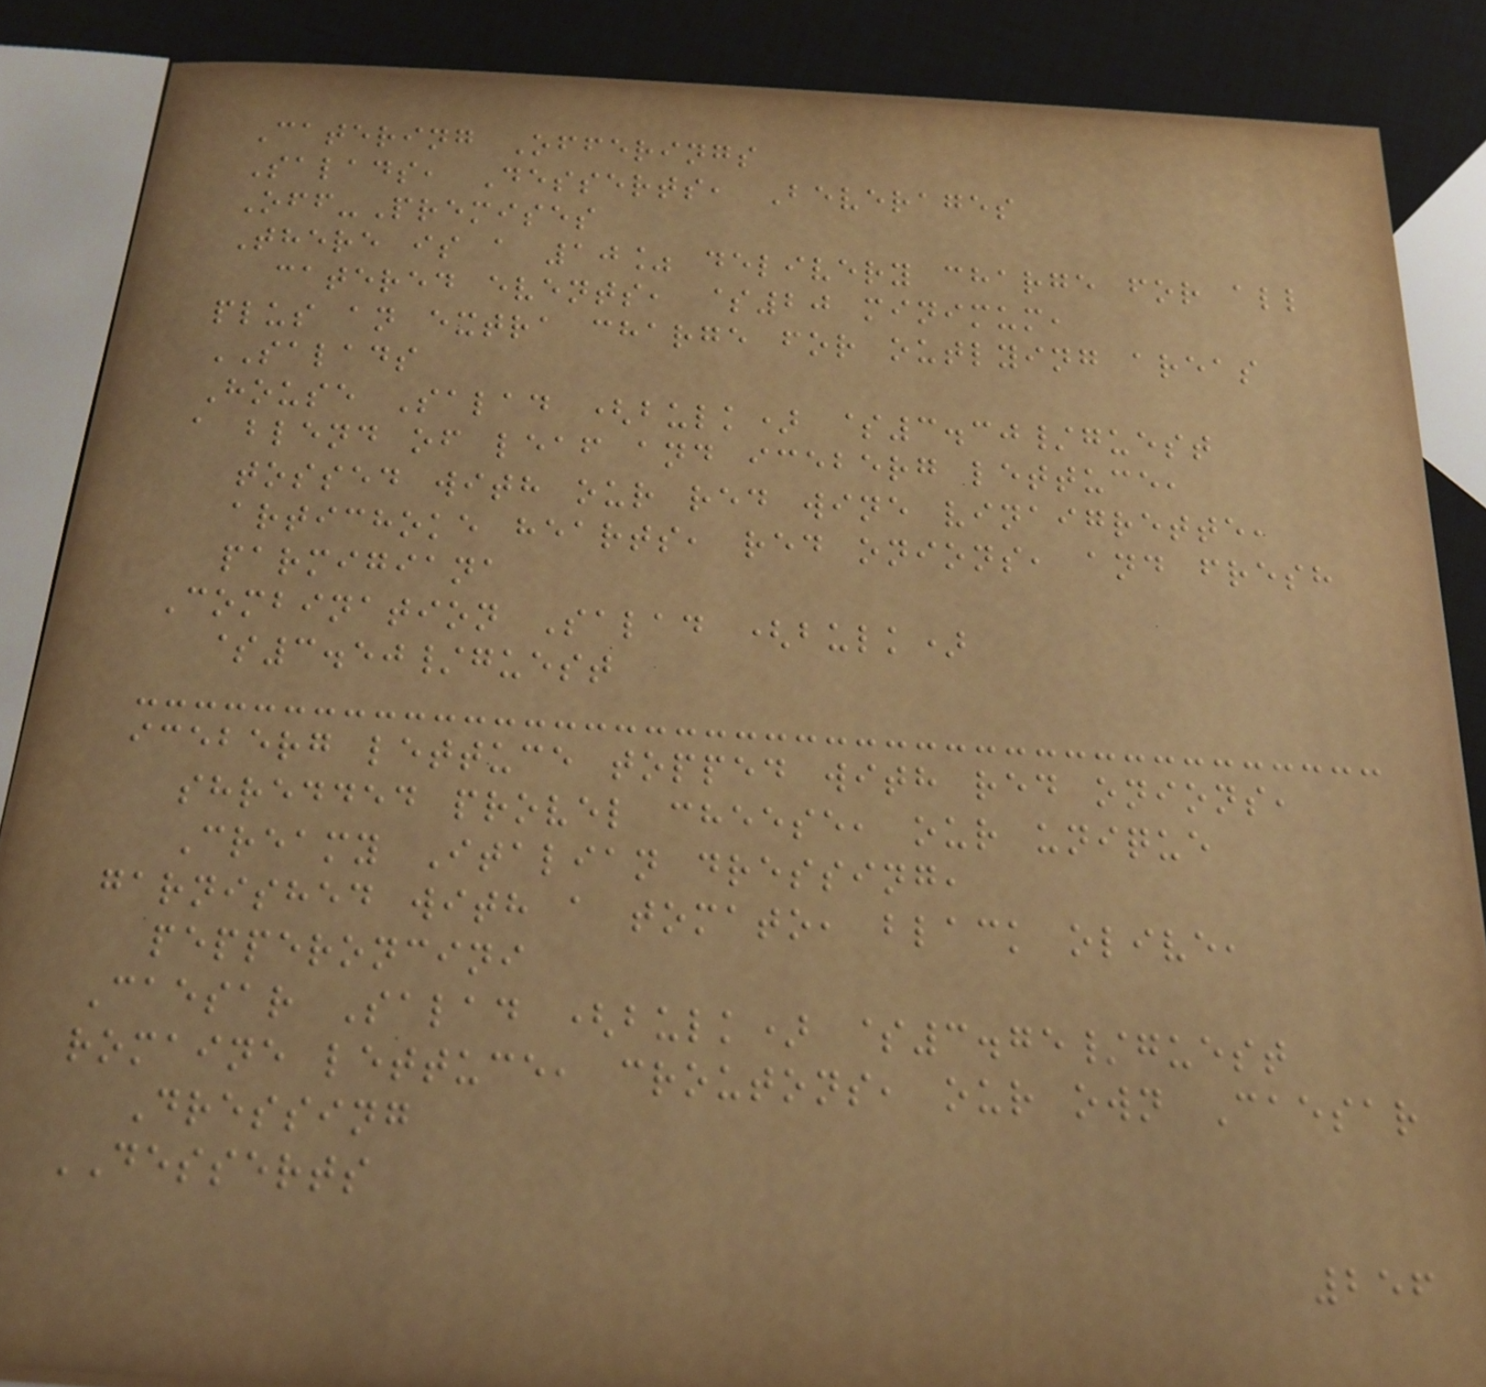Catering Offerings
Salads, Desserts, Beverages
Off-Premises
There is a 10% delivery charge for all
catered events, $20 minimum,
plus an extra charge for outlying areas
SALADS
House Salad (bulk) $3.30/guest
a blend of leaf and iceberg lettuce,
tossed with our red wine vinaigrette,
artichoke hearts, red onions, and fresh
parmigiana
Combination Salad (bulk)
$3.50/guest
iceberg lettuce topped with red onions,
shredded provel cheese, our unique
Creamy Italian dressing,
garnished with a tomato, black olive,
pepperoncini
Caesar Salad (bulk) $3.75/guest
romaine lettuce, croutons, our own Caesar
Dressing
DESSERTS
256
